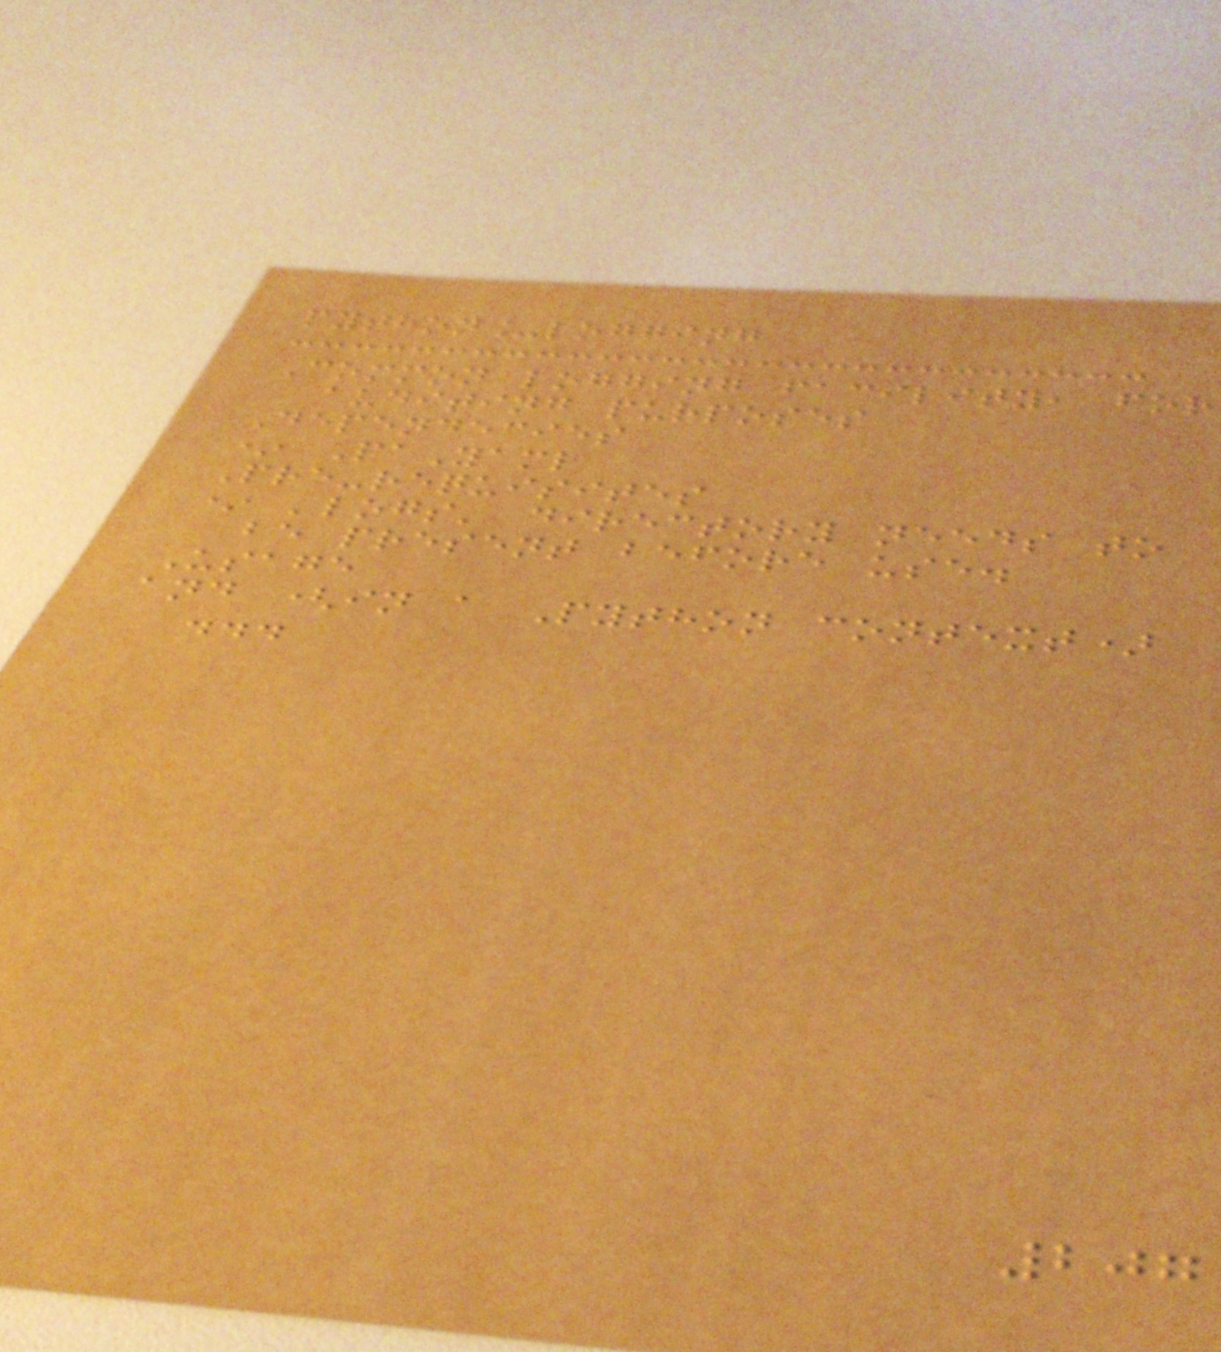python_logging
Common logging facility, for
auditing purposes
Dependecies
* PaYaml
Pre-requisites
* 'logs' directory needs to
be present before use.
Usage
and (in a Python context)
...
207
